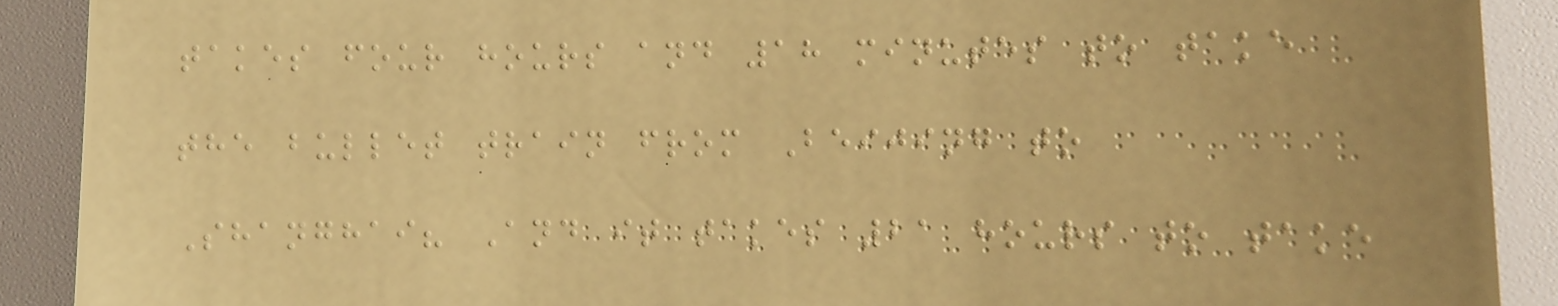takes four hours and 18 minutes to take
the bullet train from Beijing to
Shanghai? And it takes 21 hours to take
